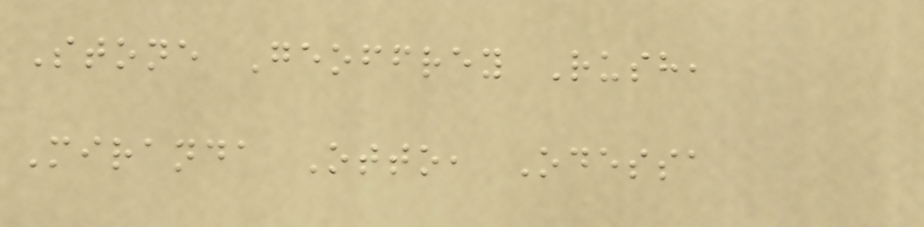Stone Geoffrey Rush,
Miranda Otto, Odessa
